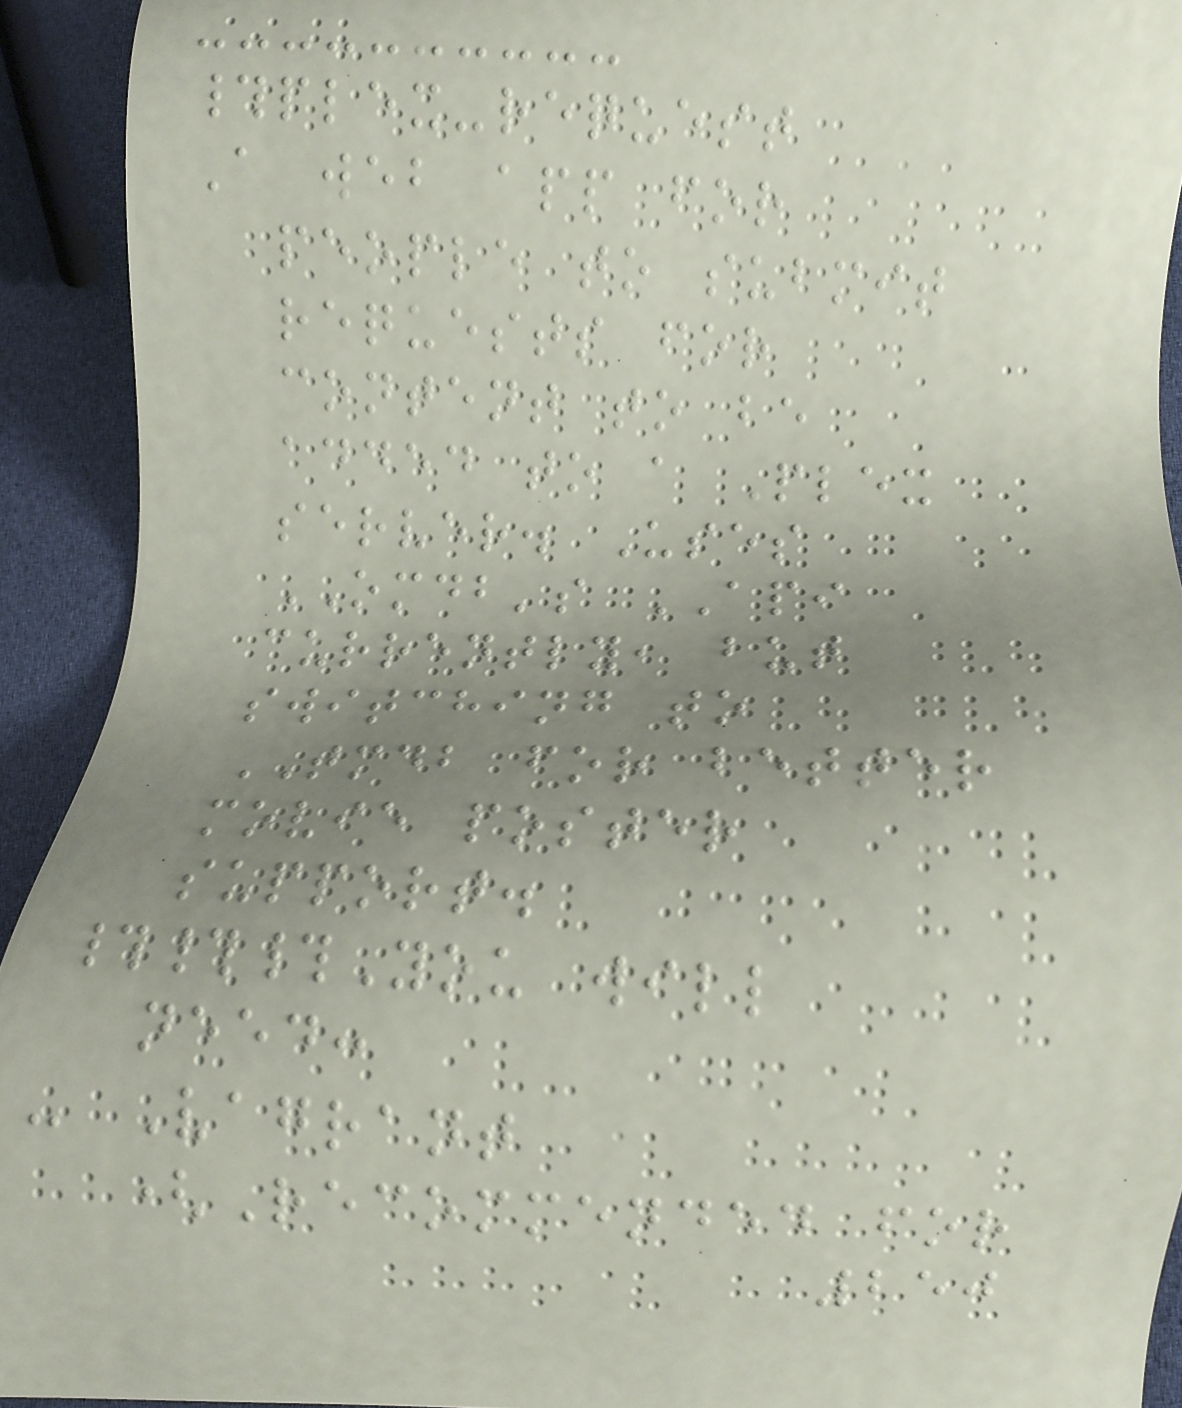#plex-request
A web app for
people to submit
requests for
content to be
added to a Plex
server. Uses
OMDB's API
currently, but
switching to
TMDB for better
movie poster
support.
###You will
need:
- Vagrant
(Recommended for
250
